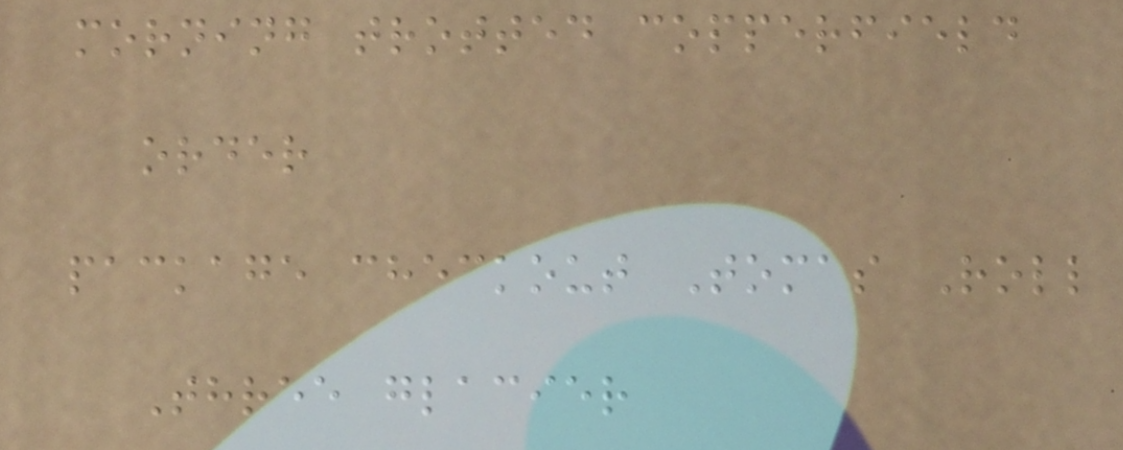morning trotted copperfield
order
package checkout Tomas Roll
Three glacier
